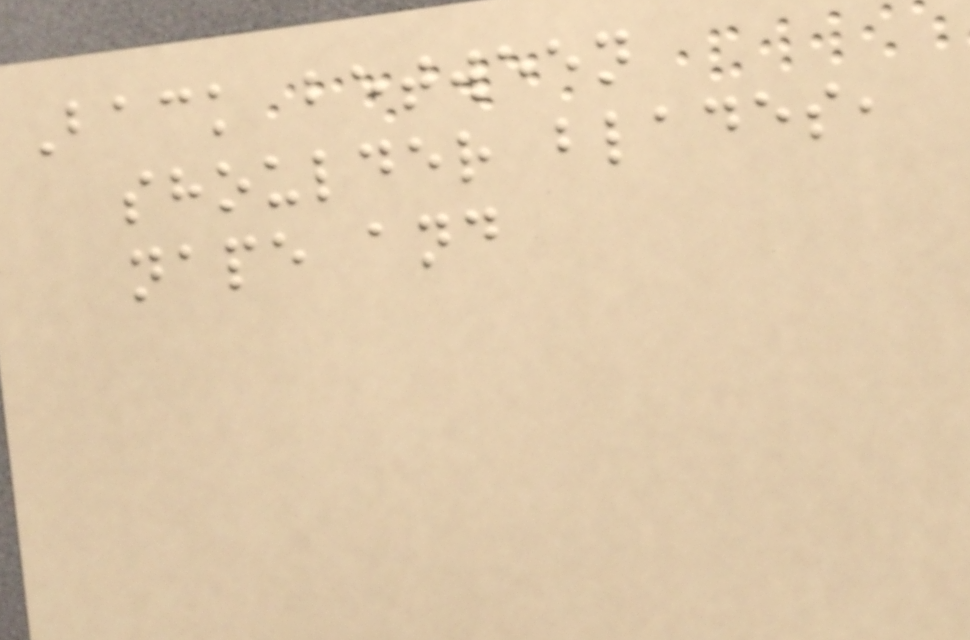Back between
shoulder blades,
nape and
